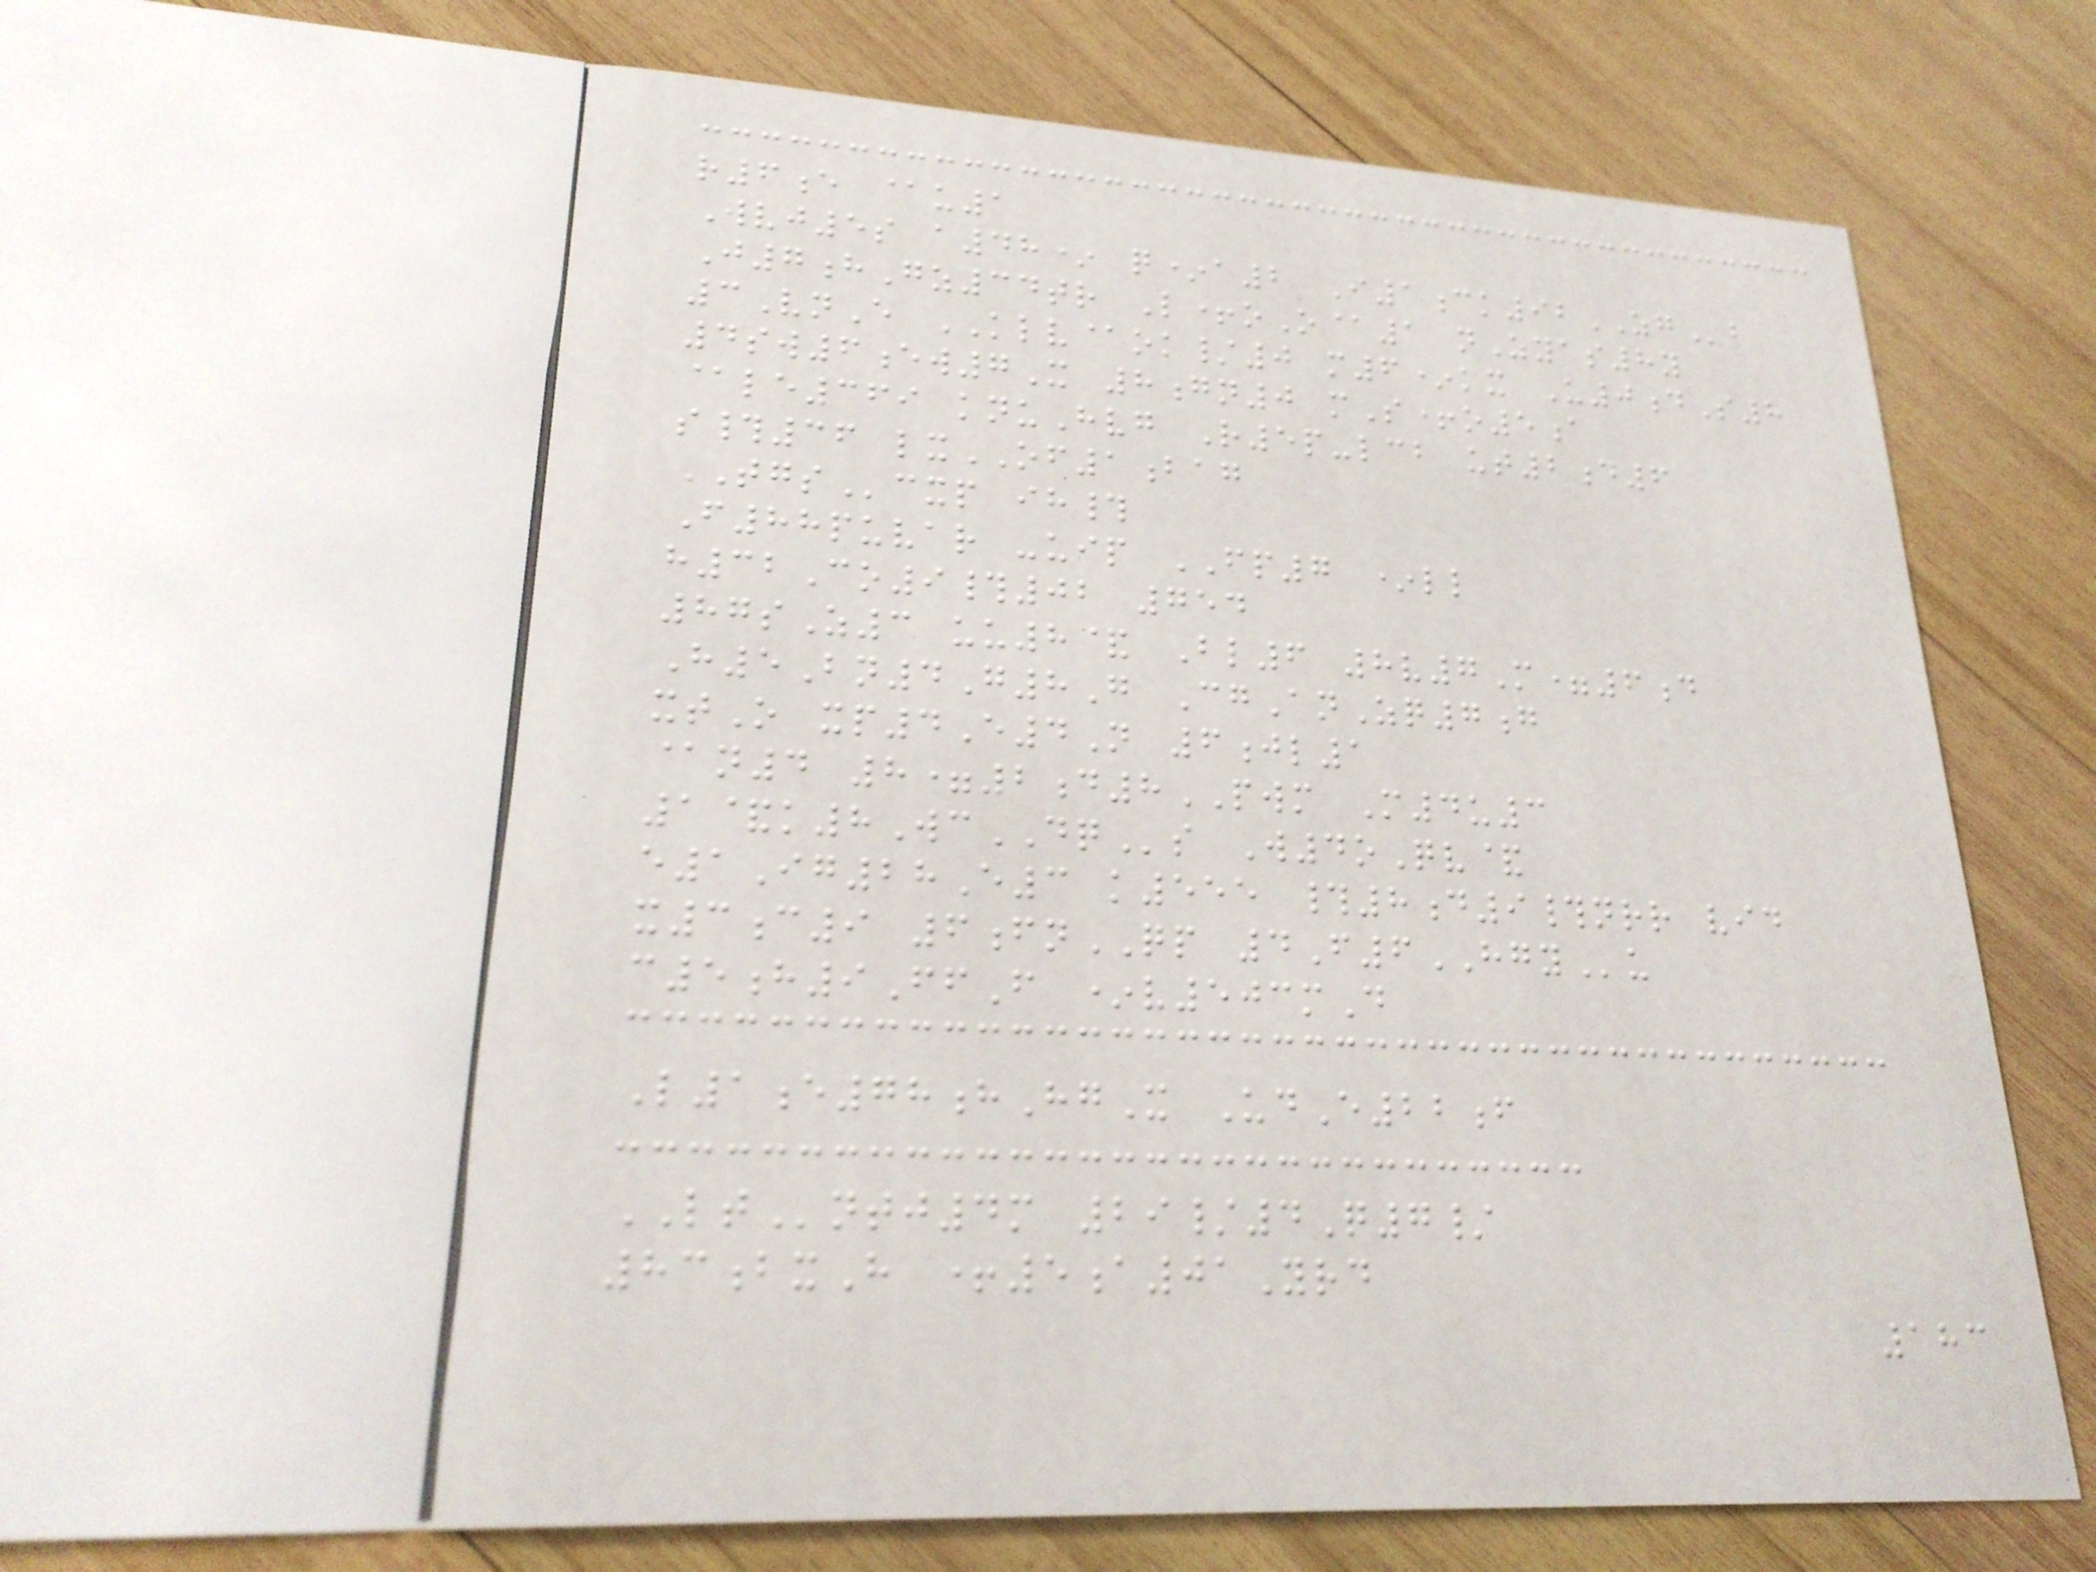r6e @u1
Wvj5s a48* q*a2 I1ck92ZGb
J7hGz34tr L+oO@1 nZyas8y
3VnE KLV@ok/0 m6*kx U0dS8
4sw6ew7X 8gn0 mS+o5a
@le369 knuHvg R5p-lcb ut2d6
s#36 lxOF1bag
TGScxp ih#
F88puvar -uip FP7 *ll
h32Co9#02 754
87sZ3 uu8& Bl6 8v7M=6d
H5Bn4G8G CgAnZq7g
xtO xp4E4N 6jl1
@n4 8=2d8PWM M4u3
1&k8WcDQs W4oQv&
e1Ig28E3 k555 #8d9#nrr vid
x3c9 6fnQP 4F6HGYu
c5h9FfF *v503mD
L1e78hHgX UdE22f
LTntj4m 29/4Q7/
83bxH +5a01Yrd
183
